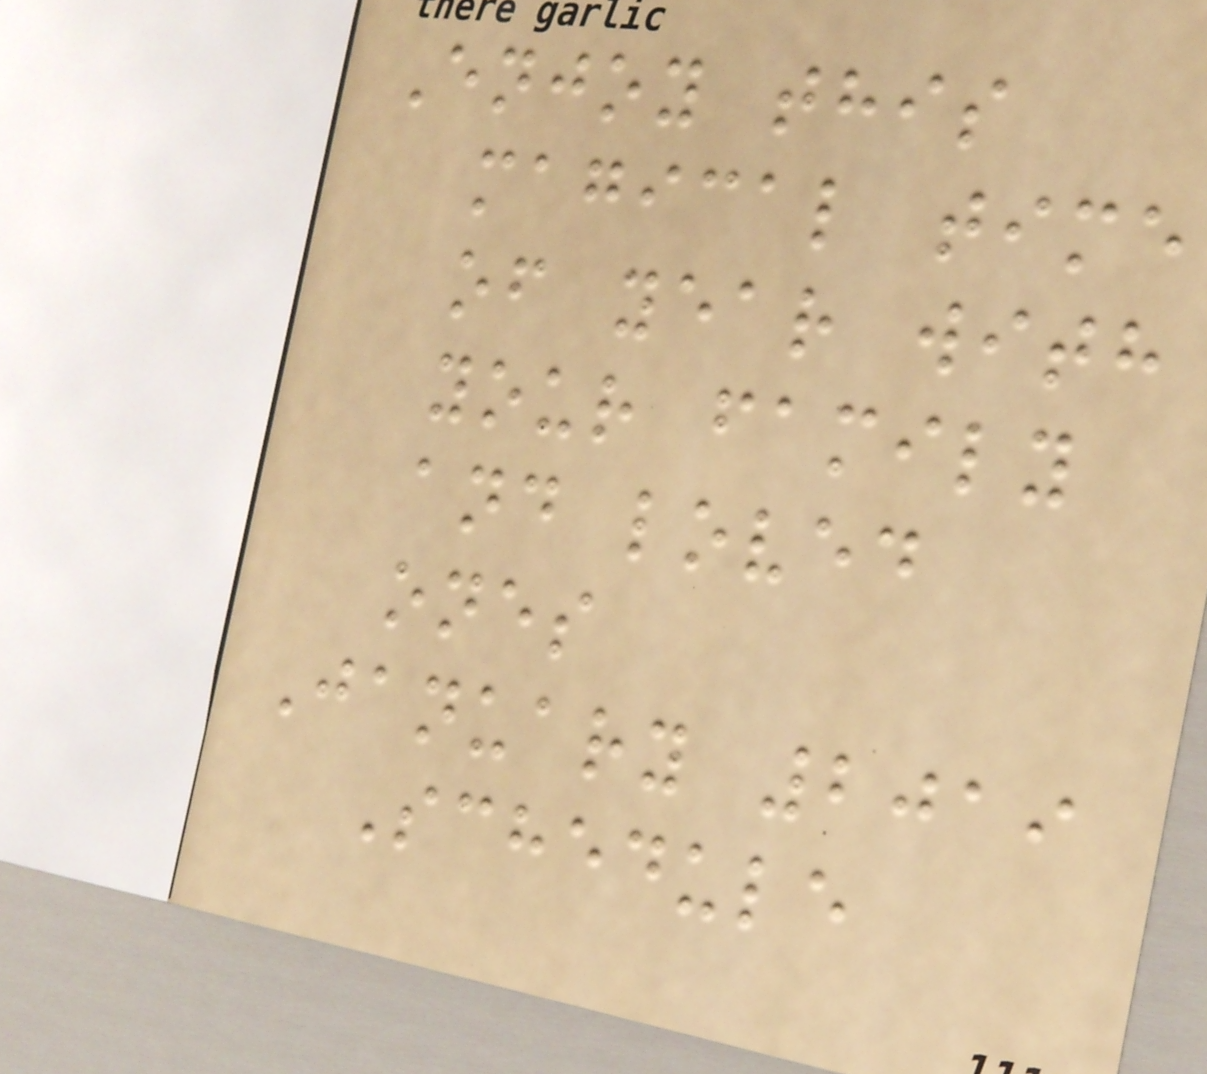Enjoy this
magical time
of year with
your family
and loved
ones
January 2019
Schedule
